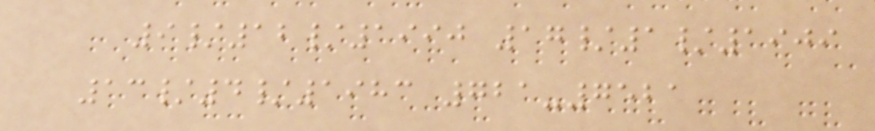9/12/1990 17/1/1909
13/4/1983 721-7521
